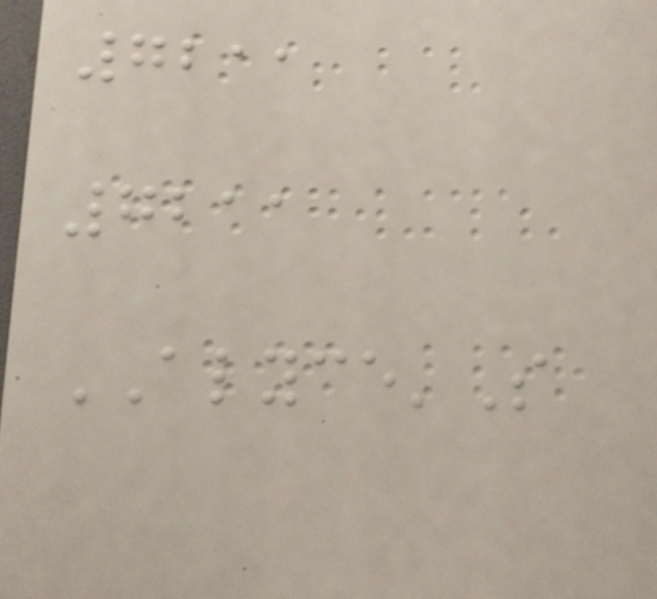7211
7211
ALYCE'S
